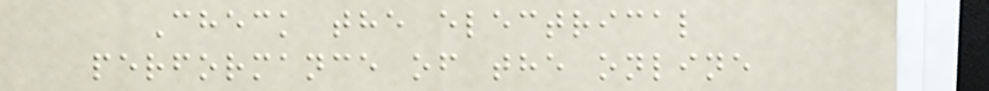Check the electrical
performance of the online
